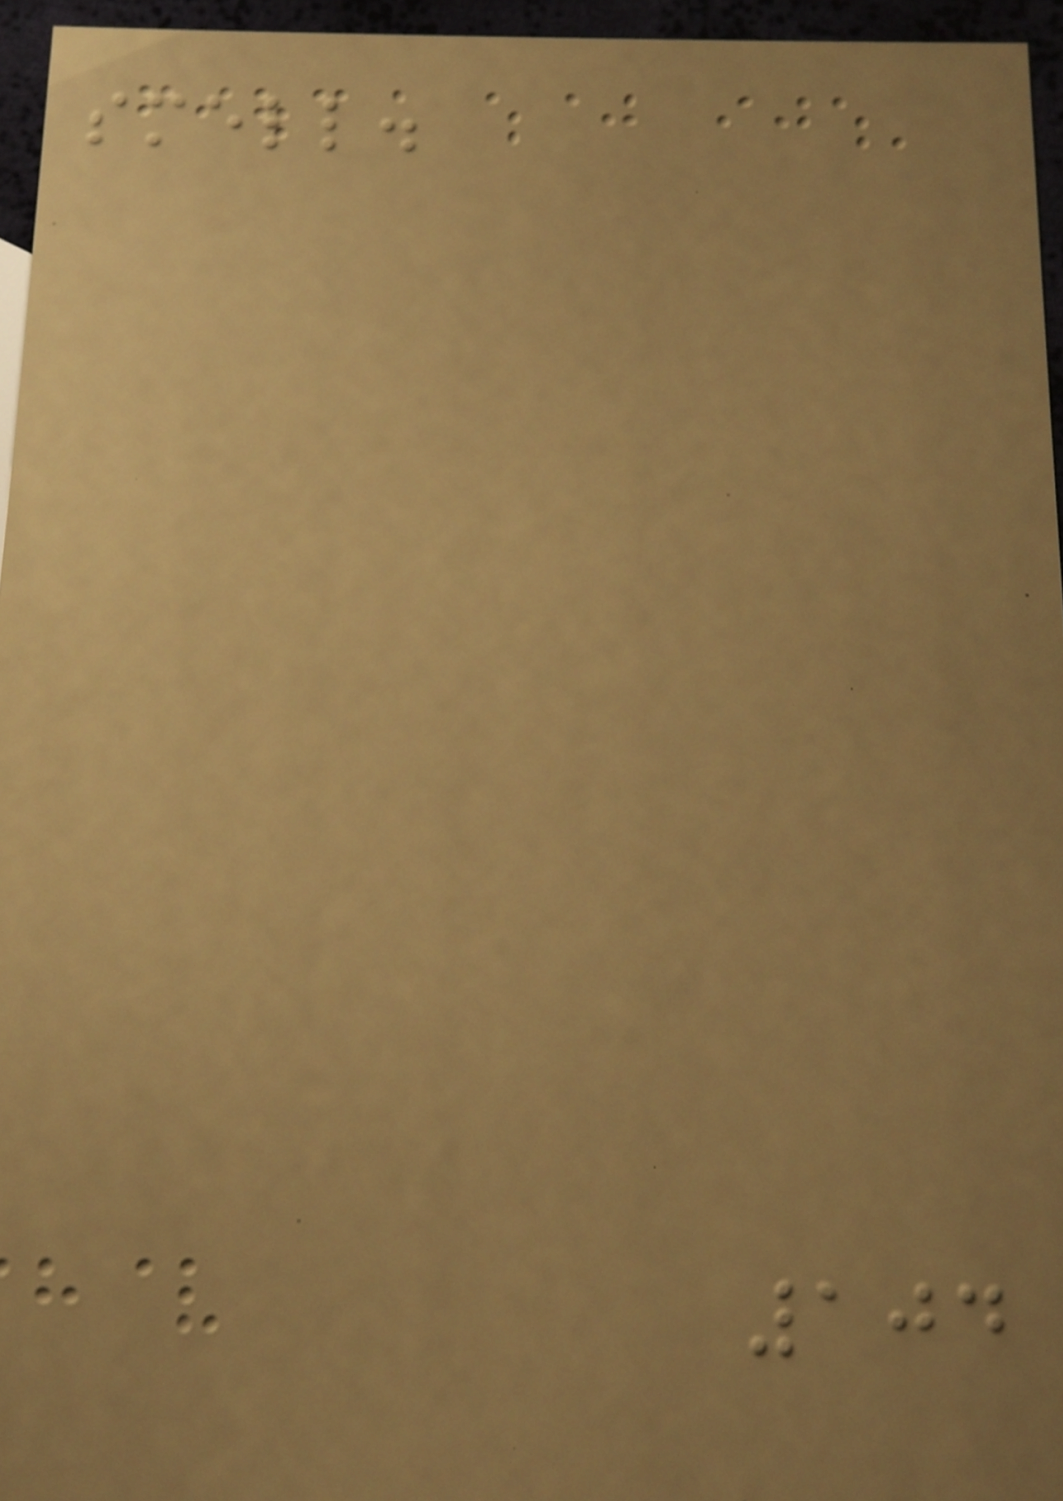smell.
104
